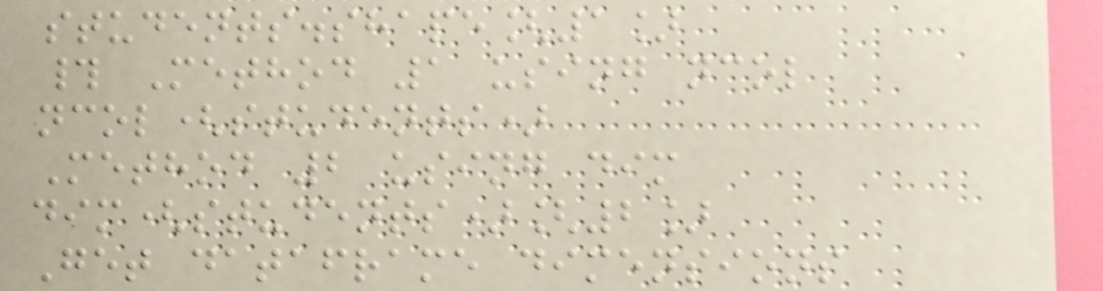students.shape[1]
# Method 1 using ncol
ncol(students)
Method 2 using dim
dim(students)[2]
Get dataframe dimensions
